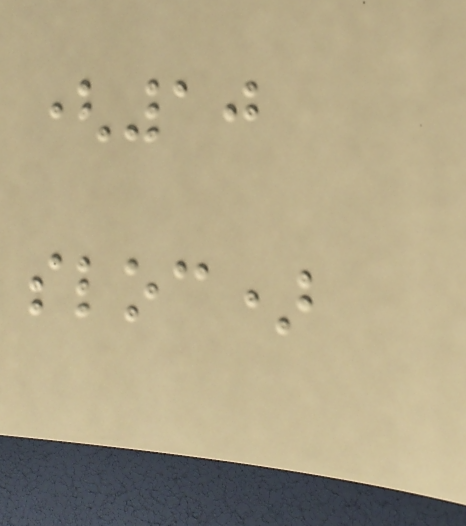(10
sloc)
